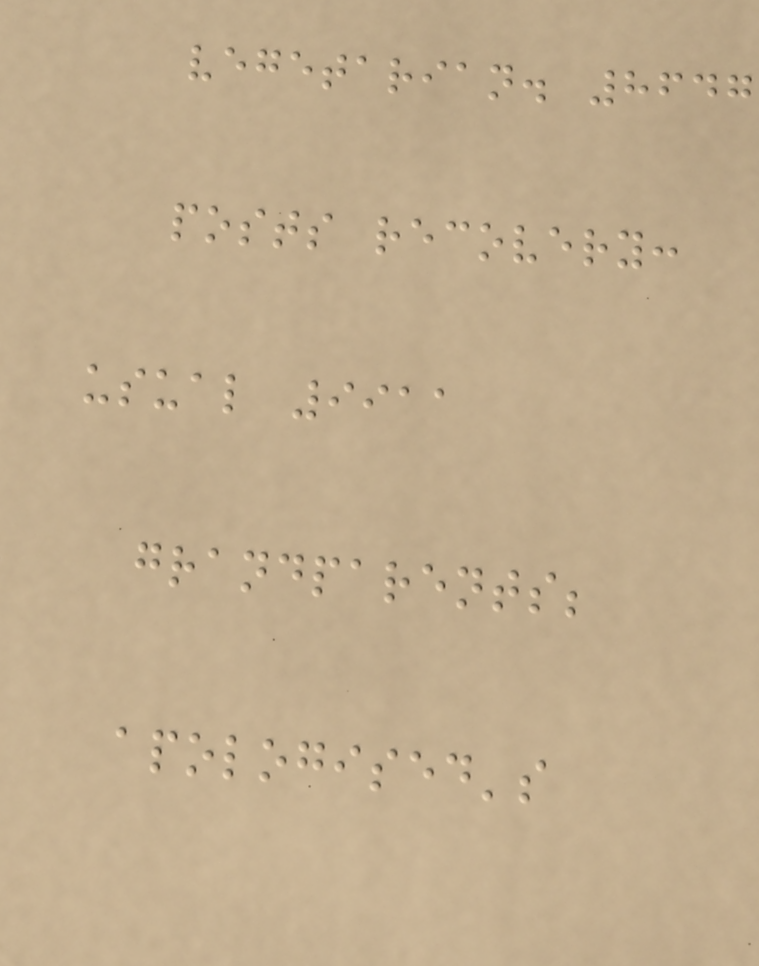vegetarian. 8647
posts recovery:
usual 9911
grandparents;
apologised's
